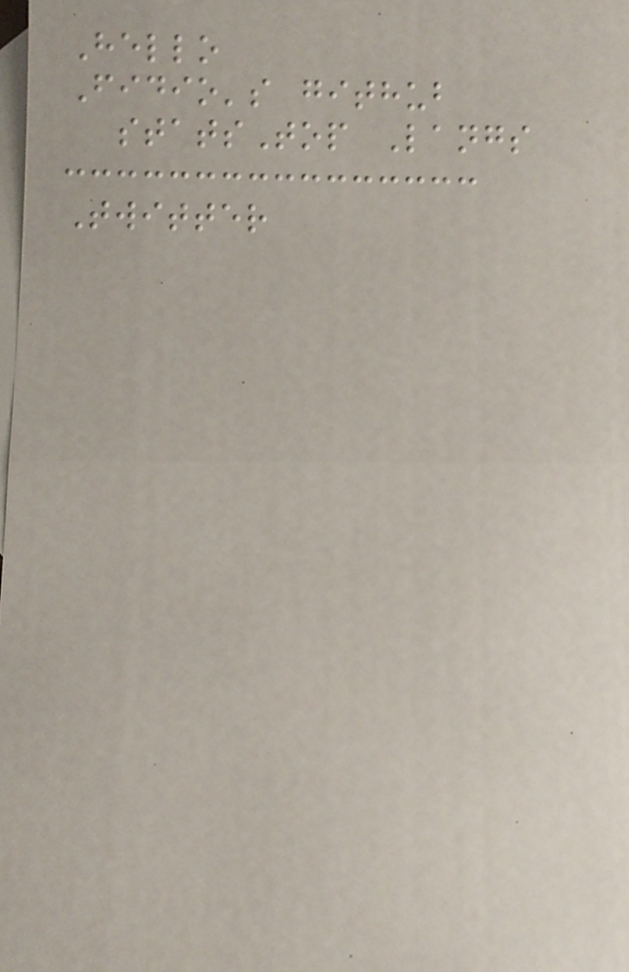Hello
Fidio's github
statsTop Langs
Twitter
